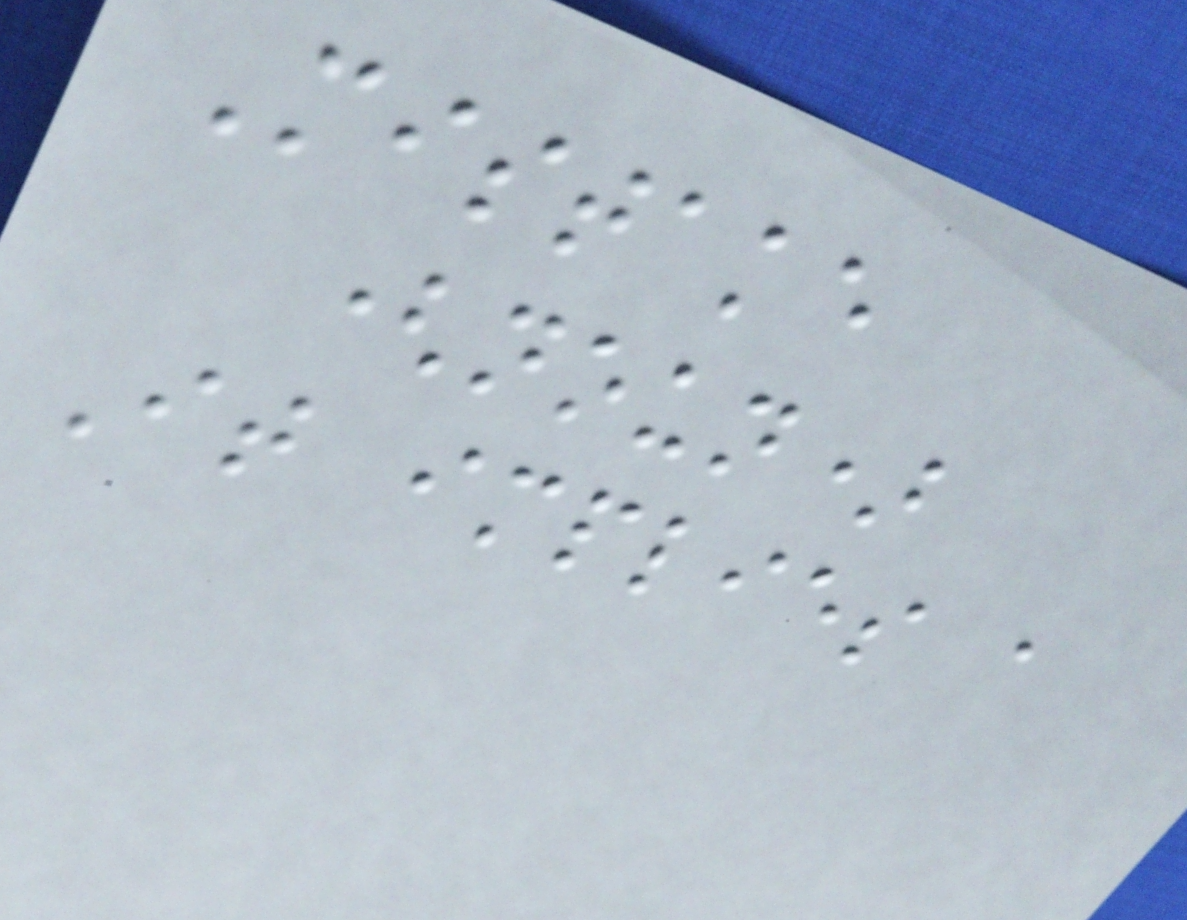Mistake
(noun)
It implies a
